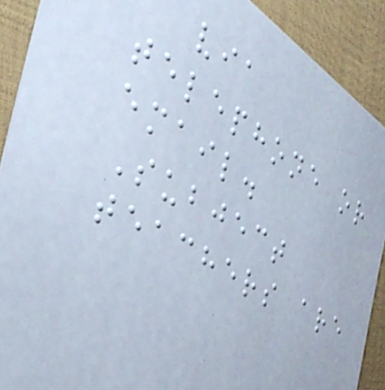via
telephone or
email.
Subject
teachers are
